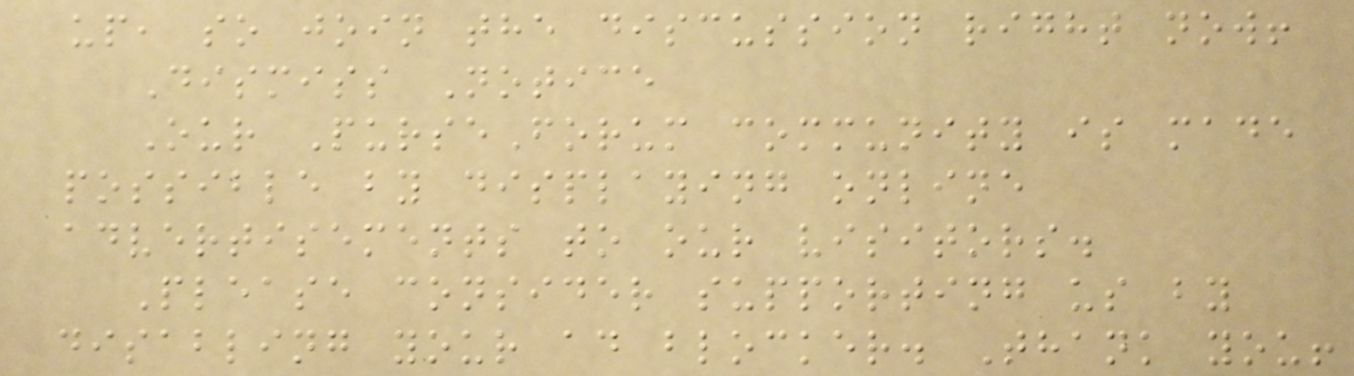up, so join the discussion right now!
Dismiss Notice
Our PurseForum community is made
possible by displaying online
advertisements to our visitors.
Please consider supporting us by
disabling your ad blocker. Thank you!
